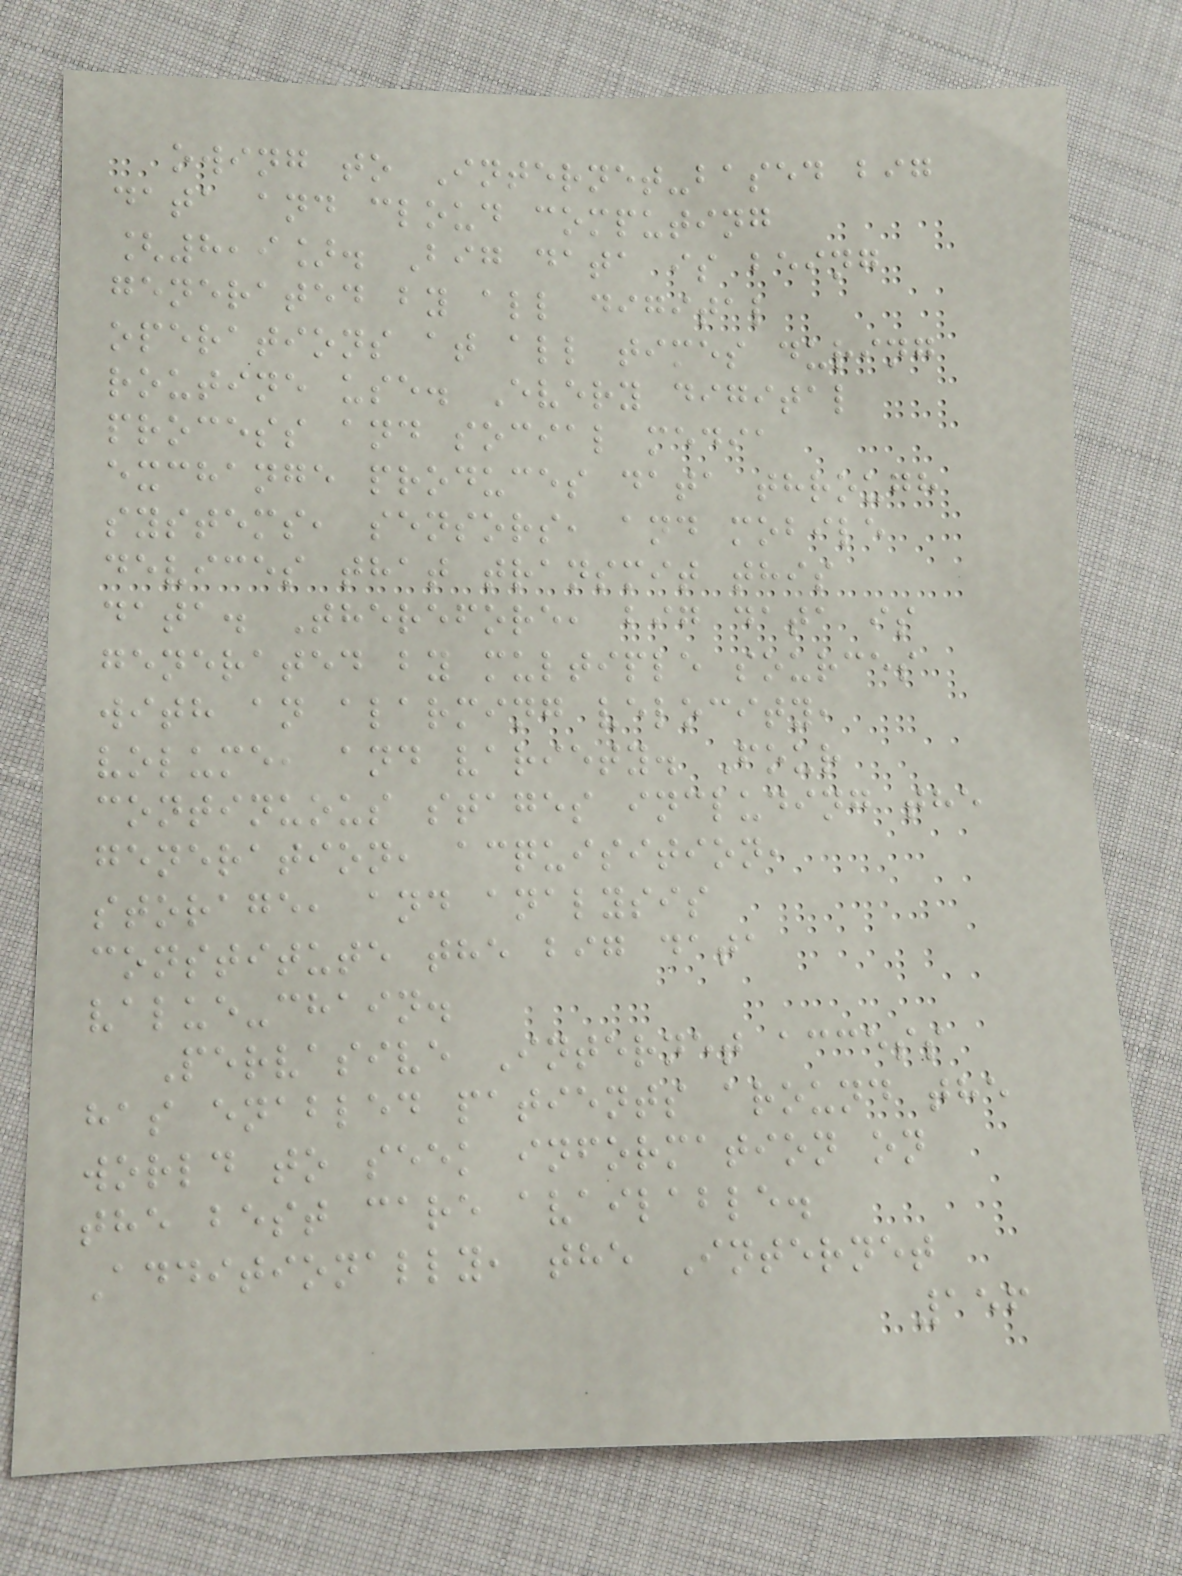owing to Internet-based big
data and cloud computing
[8,9]. Big data is being
generated by all digital
operations at all times during
routine use. Every digital
process and social media
exchange produces data through
systems, sensors, and mobile
devices that transmit this
data. Therefore, big data is
generated by multiple sources
with an alarming velocity,
volume, and variety. Four
continuous stages including the
generation, acquisition,
storage, and analysis
constitute the big data
value-chain.
Pervasive Internet access
has enabled patients around the
world to seek information on
the best care available.
Additionally, the Internet
156
